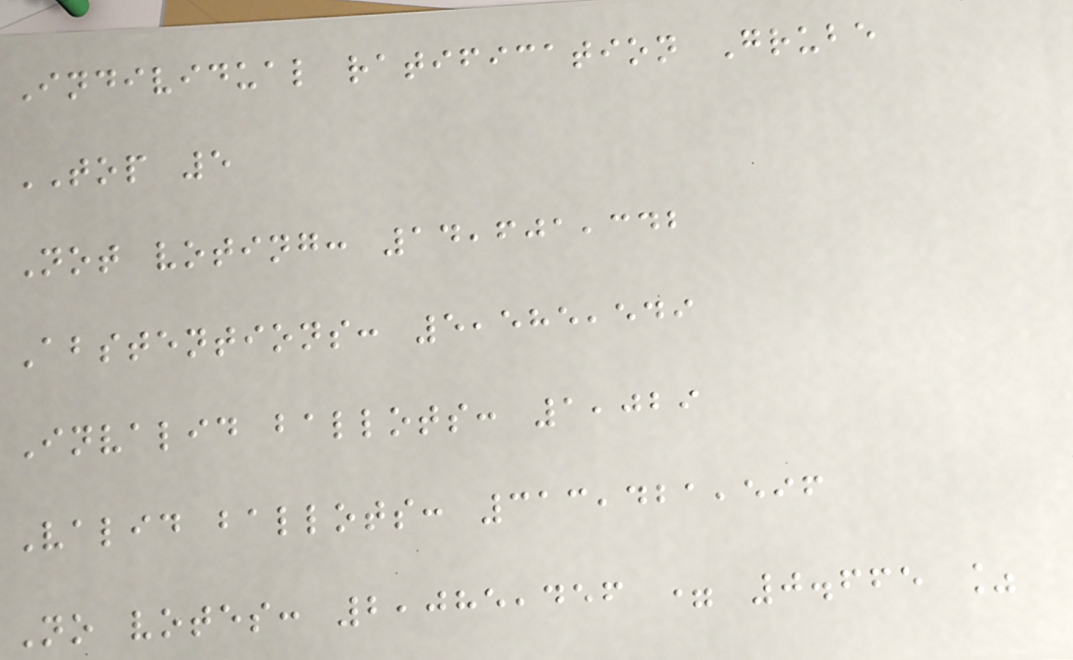Individual ratification Grube
TOP 5
Not voting: 14,601,342
Abstentions: 5,585,549
Invalid ballots: 1,029
Valid ballots: 313,421,596
No votes: 2,085,456 = 0.665 %
